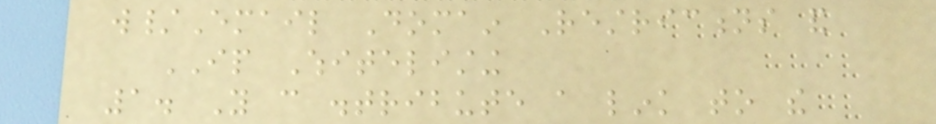w/Email Domain Restrictions and
IP Whitelisting
1. You can distribute a link to the
